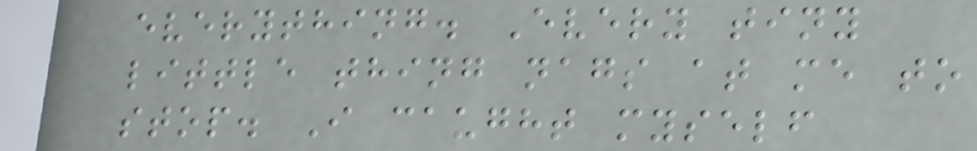everything. Every tiny
little thing nags at me to
stop. I caught myself
